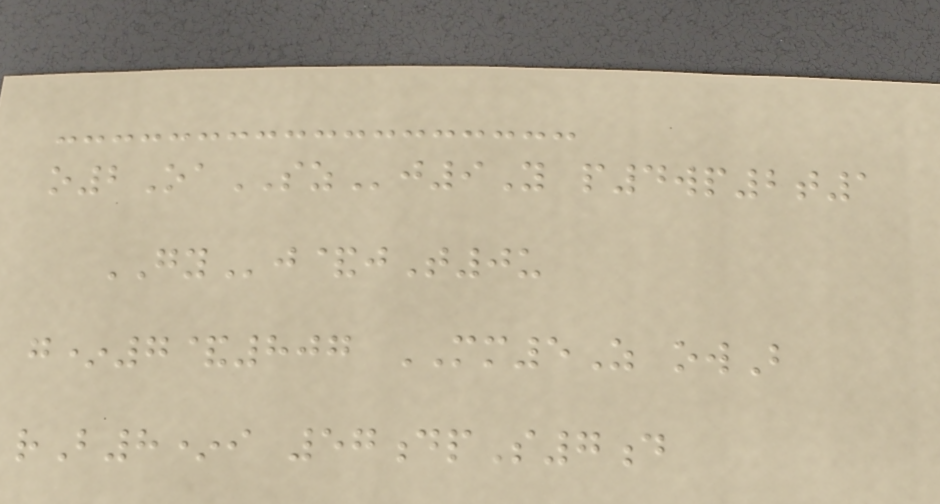o2OaSZj9Y p4wp2t1
GYj&jT0u
g*7&807 MM5Z owB
rB8*i 57dpS7d
